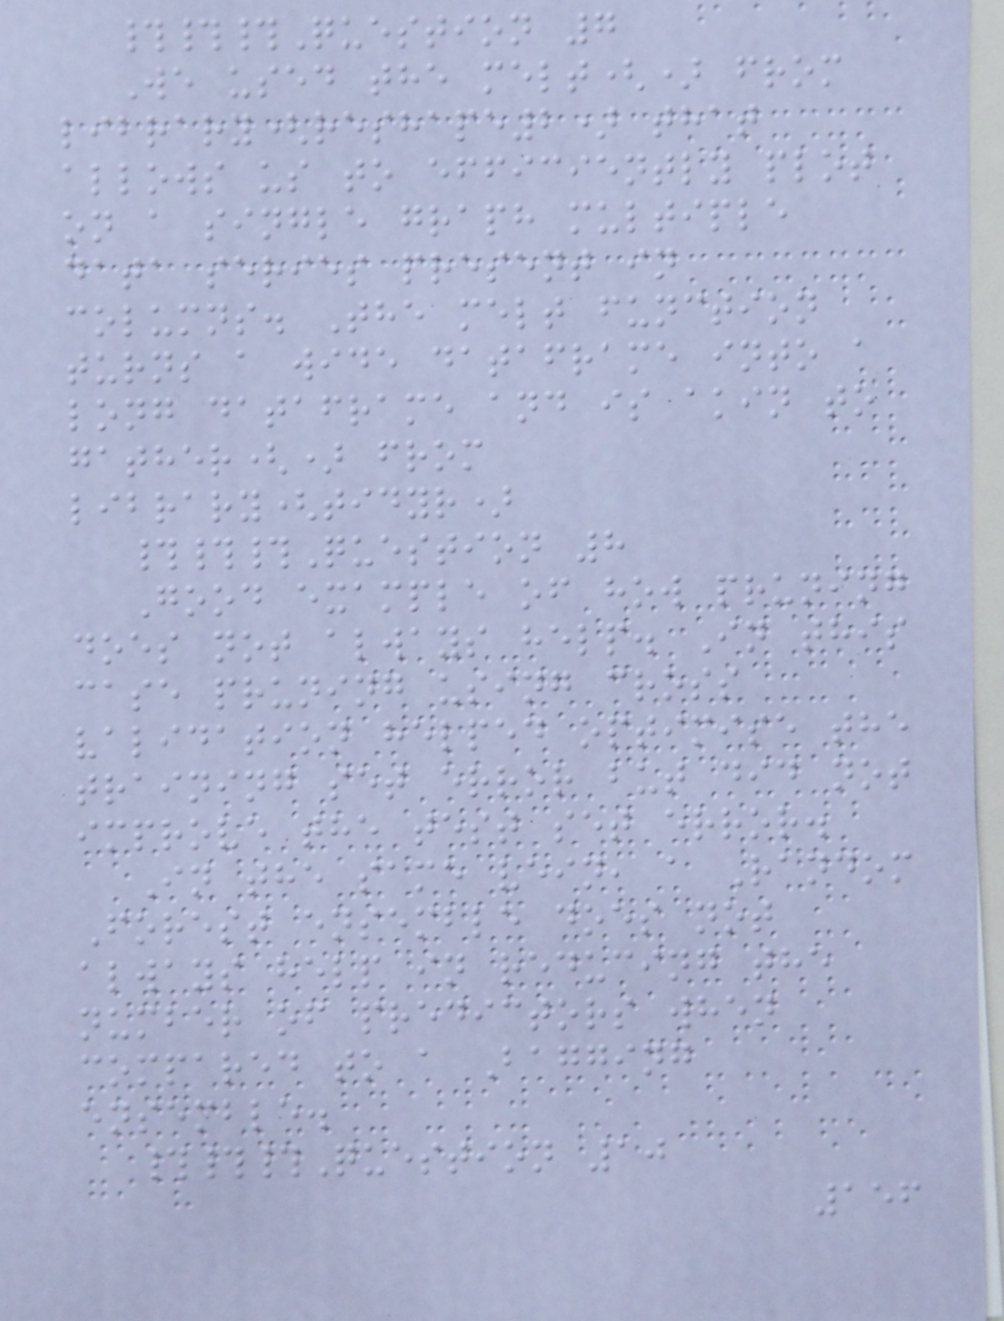###Question 7
We used the melt() from
library(reshape2) that
allows us to efficiently plot
on a single graph multiple
data series present in
columns. The melt function
turns a wide dataframe into a
long dataframe and is akin to
gather() from
library(tidyr)
###Question 8
Good example of how pruning
does not always help. In this
case pruning using cross
validation helped optimise the
training set error but did not
improve the test set error.
In the same vein, a Random
Forest ensemble does not
always help in reducing the
number of predictors when
compared to a Bagging
ensemble.
###Question 10
156
